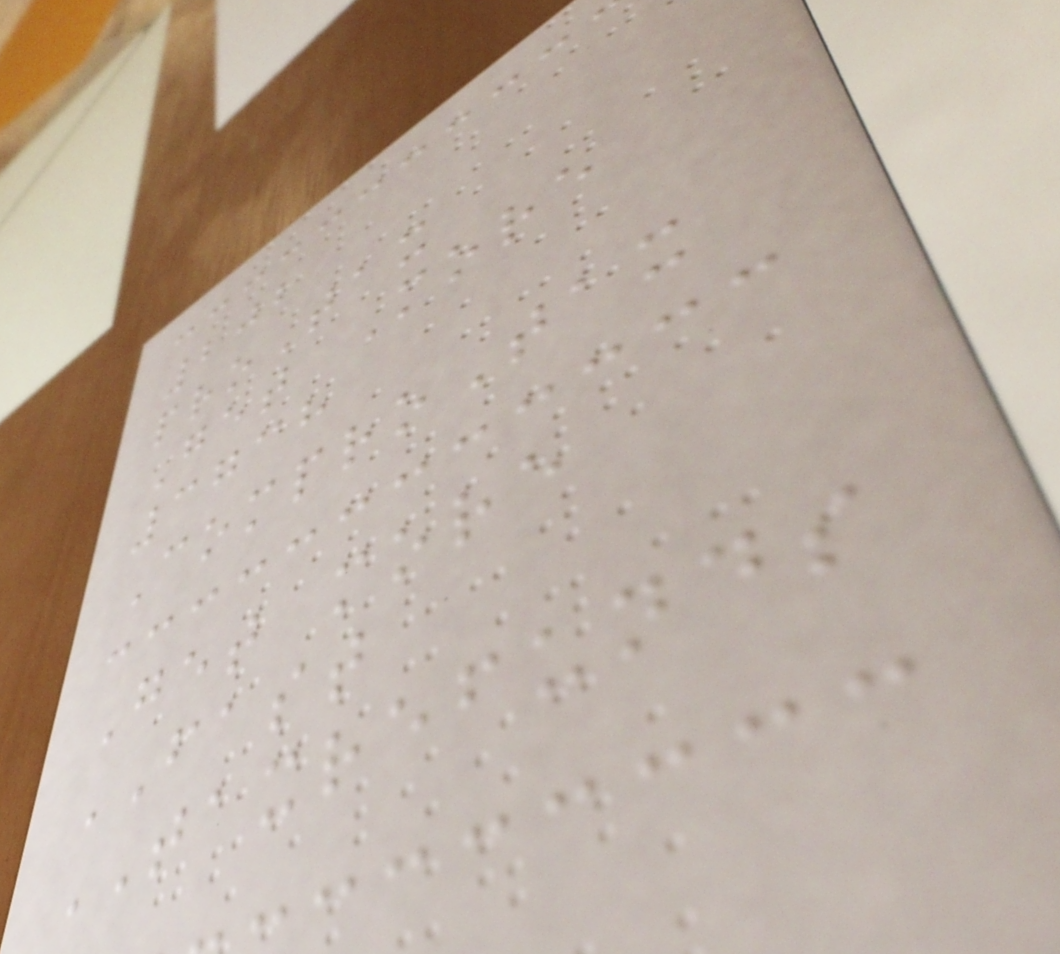202
proTax
Get More
3738
ComproTax
Get more
FAST
TAXREFUNDS
